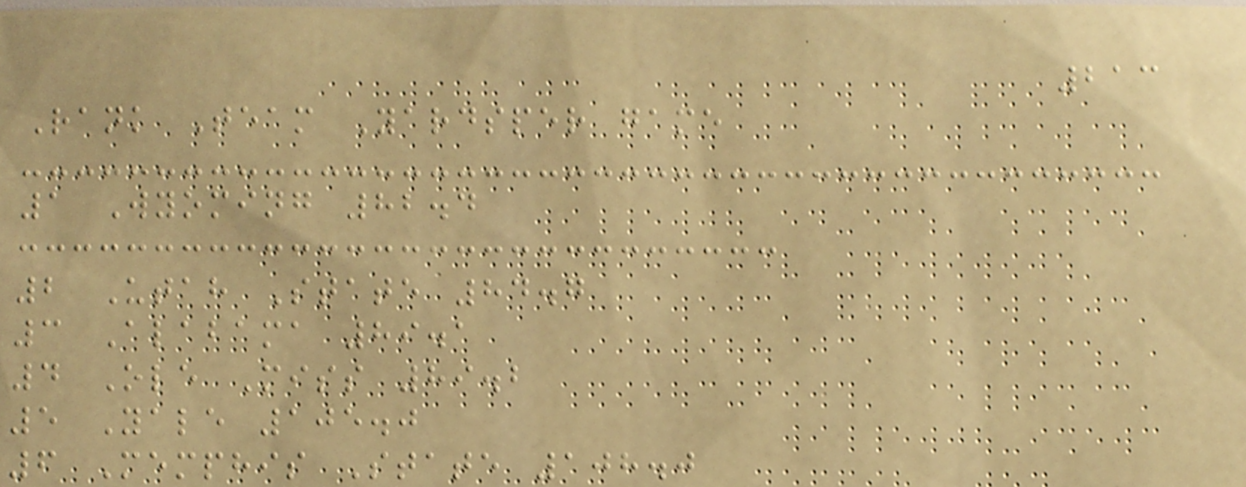213
Rank Team Yardsper game
1 Wyoming 82.4
2 Utah State 84.7
3 Alabama 89.1
4 Ole Miss 89.2
5 Yale 105.0
6 Memphis State 108.0
